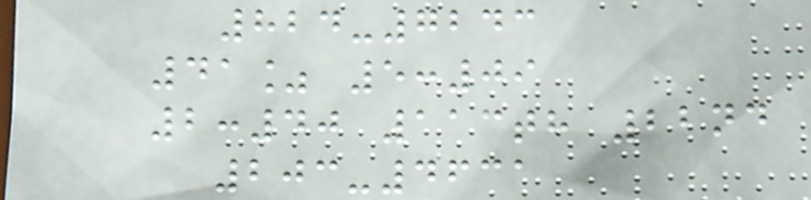824-7243
41% 5:09
2:40 113th 22nd
203-4631
